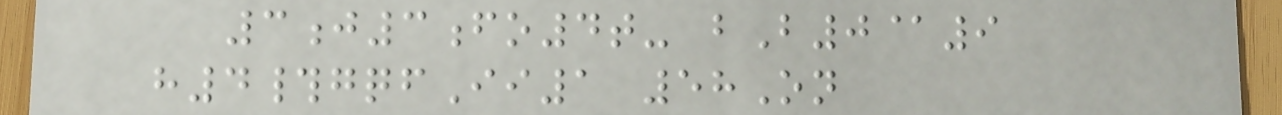3j3fo4t- bB0@9
h4#gqfIi1 58On
